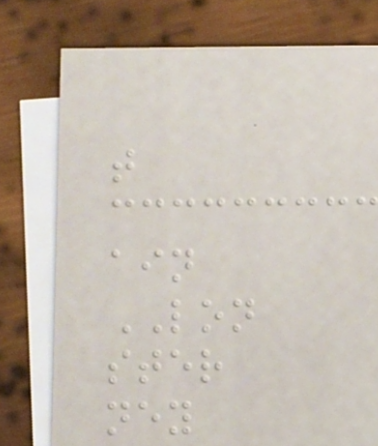t
ain
LON
ster
ney
